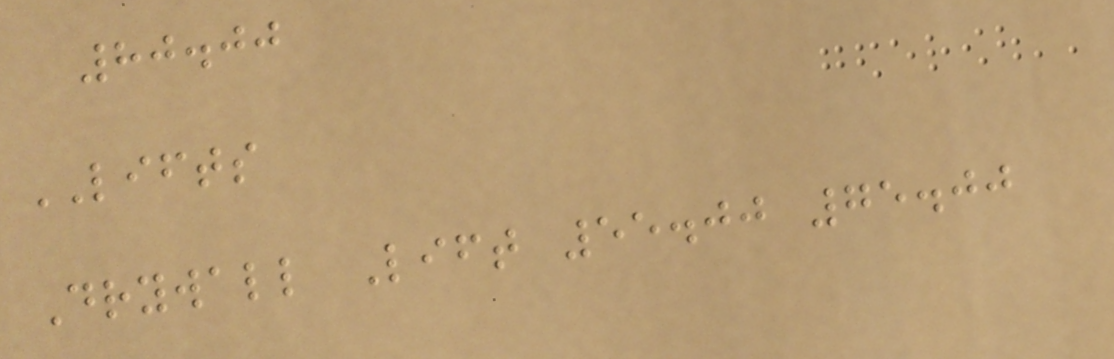80.00
LIFTS
Drywall Lift 55.00 75.00
